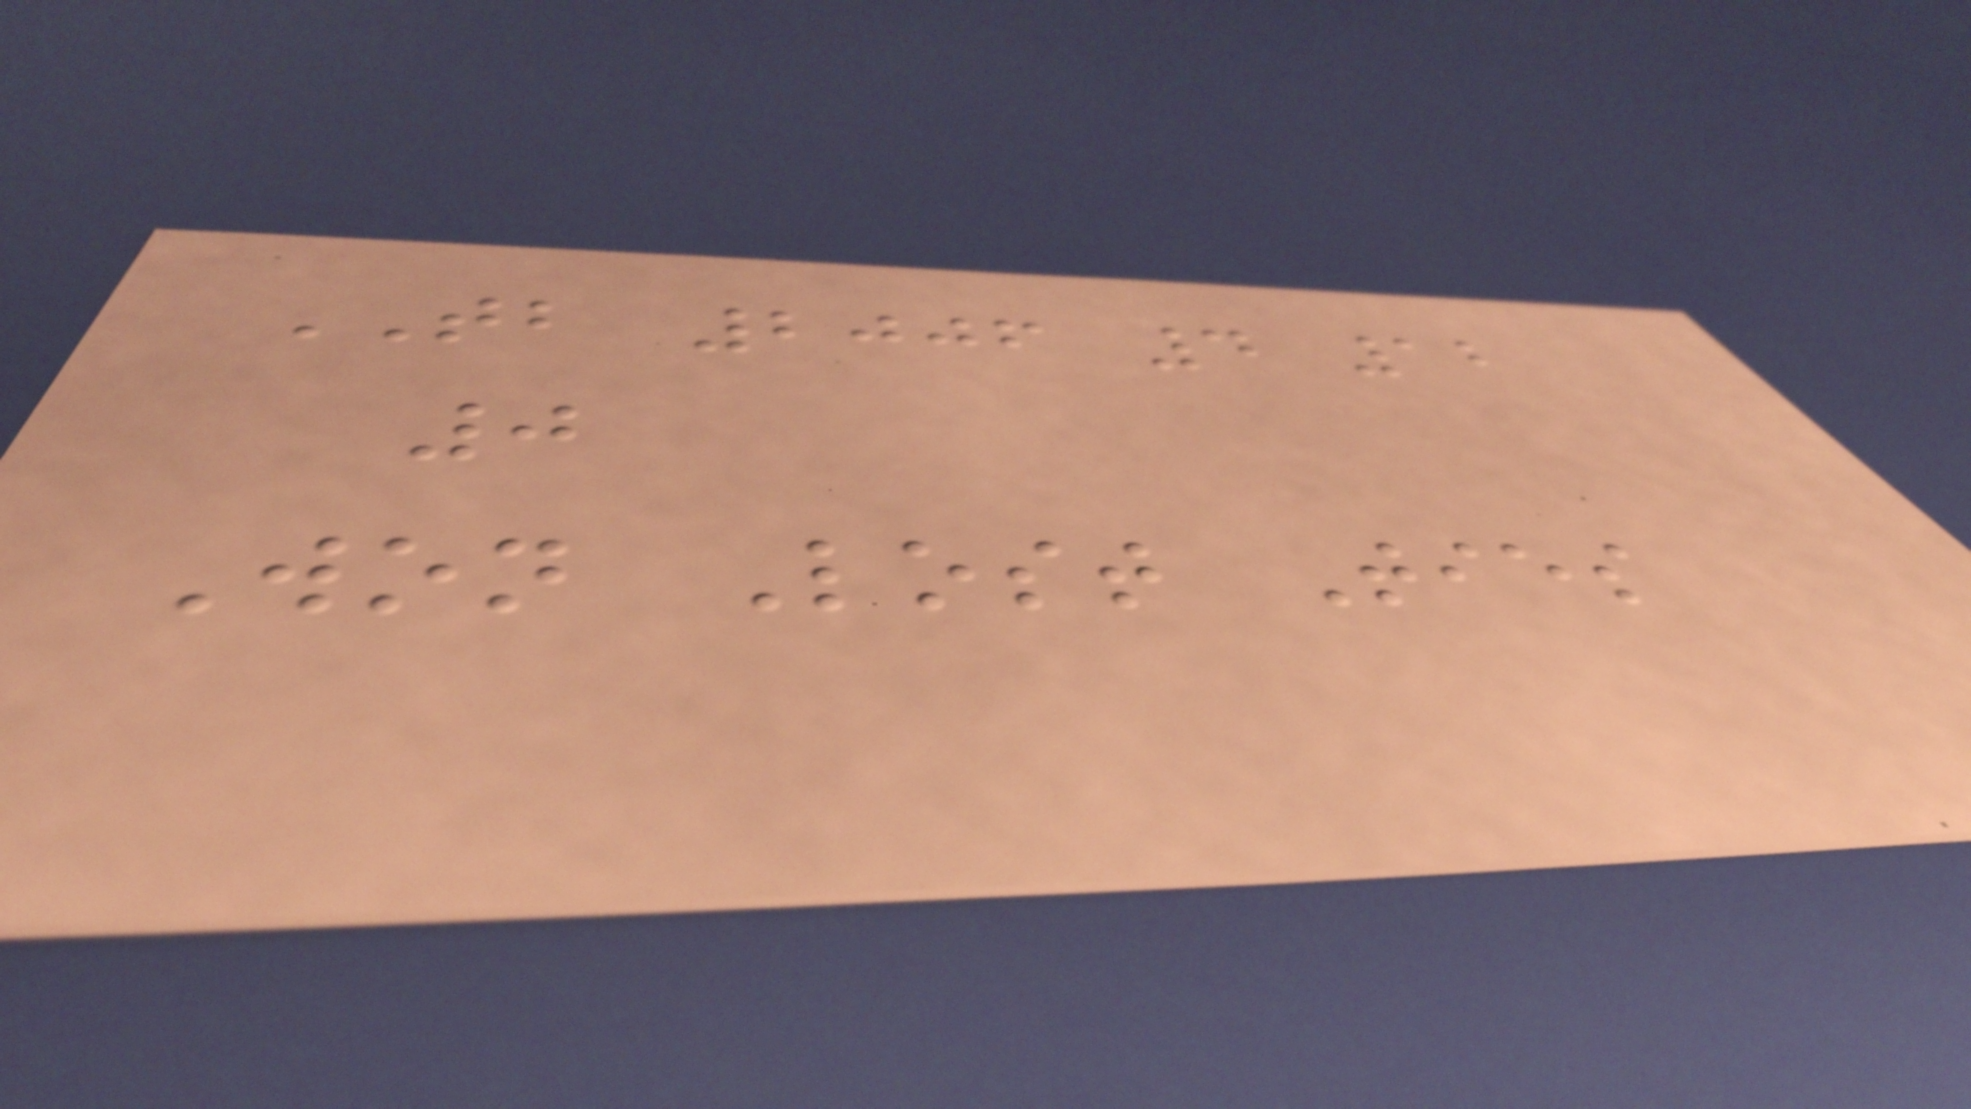TB 2006 4 12
0
Won Lost Ties
